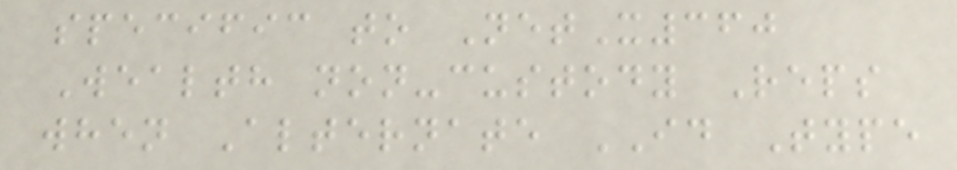specific to NetX360
Wealth non-custody Reps
when Alternate ID Type
